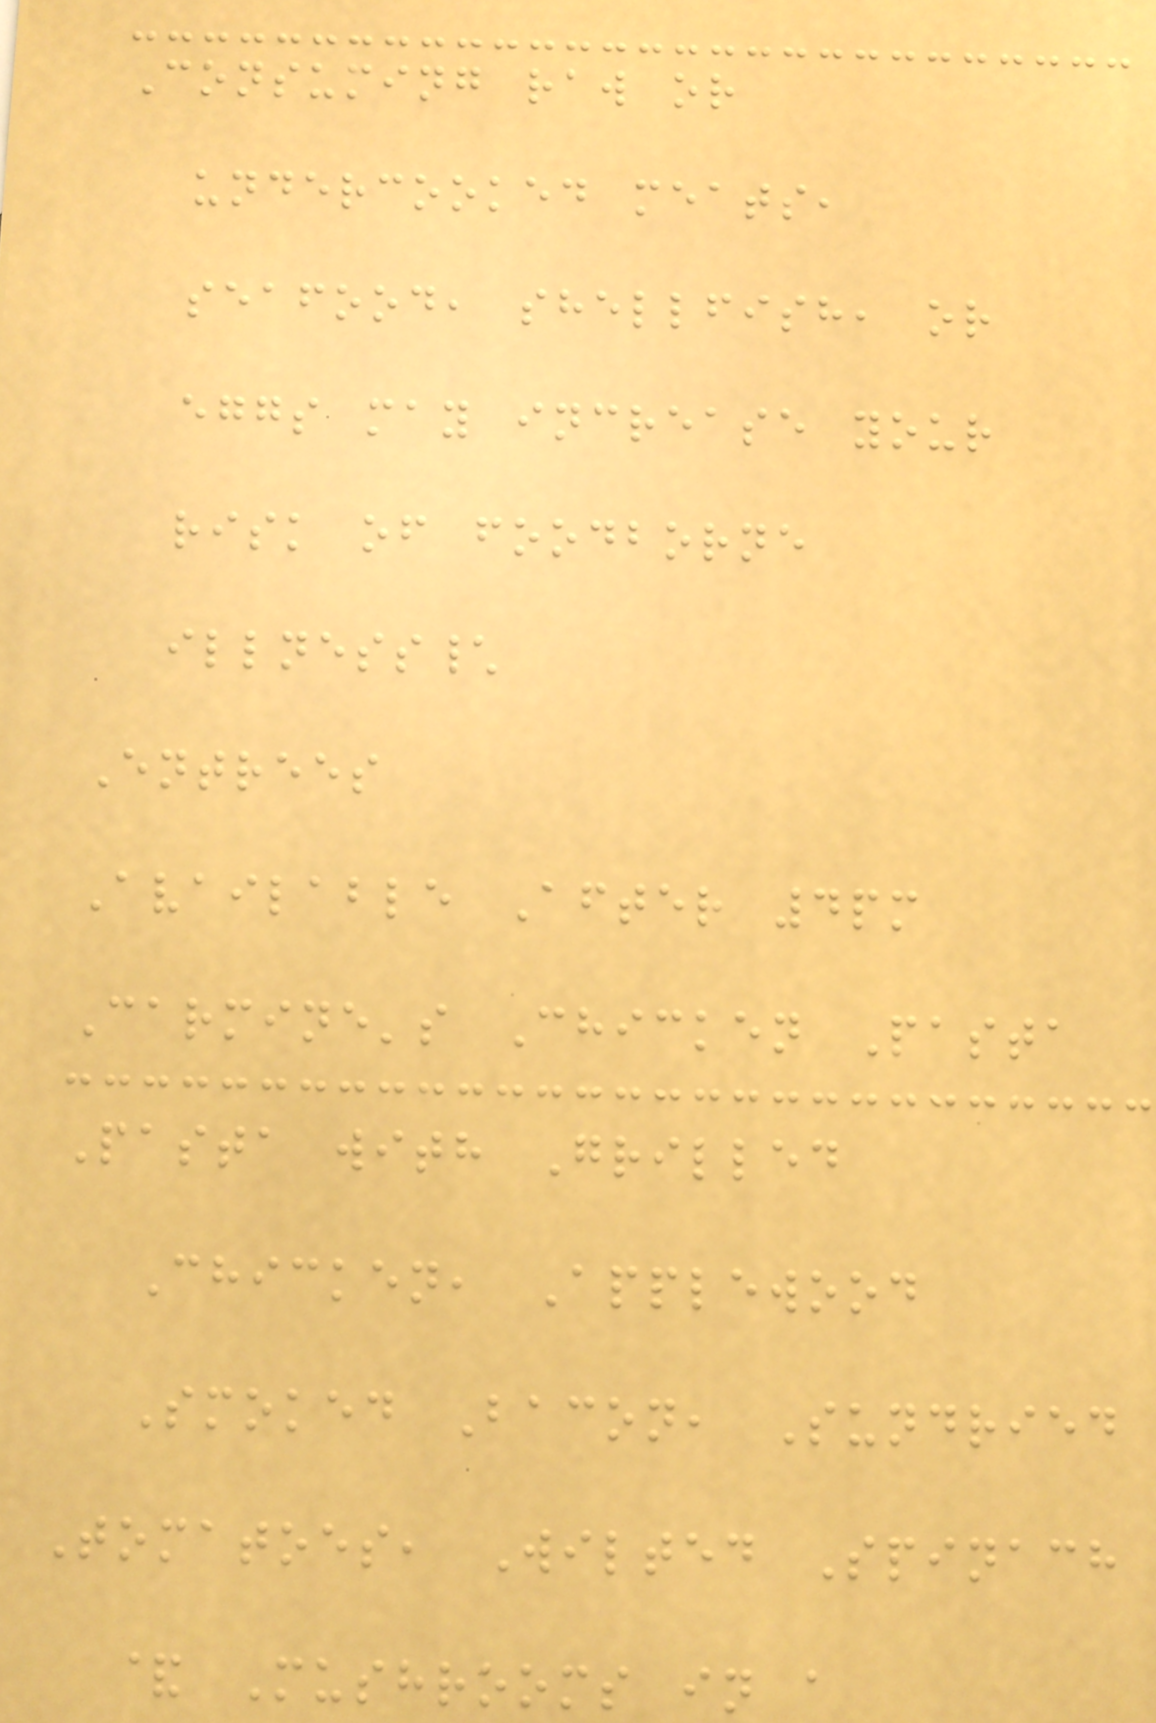Consuming raw or
undercooked meats,
seafood, shellfish, or
eggs may increase your
risk of foodborne
illness\
Entrees
Available After 4pm
Carmine's Chicken Pasta
Pasta with Grilled
Chicken, Applewood
Smoked Bacon, Sundried
Tomatoes, Wilted Spinach
& Mushrooms in a
